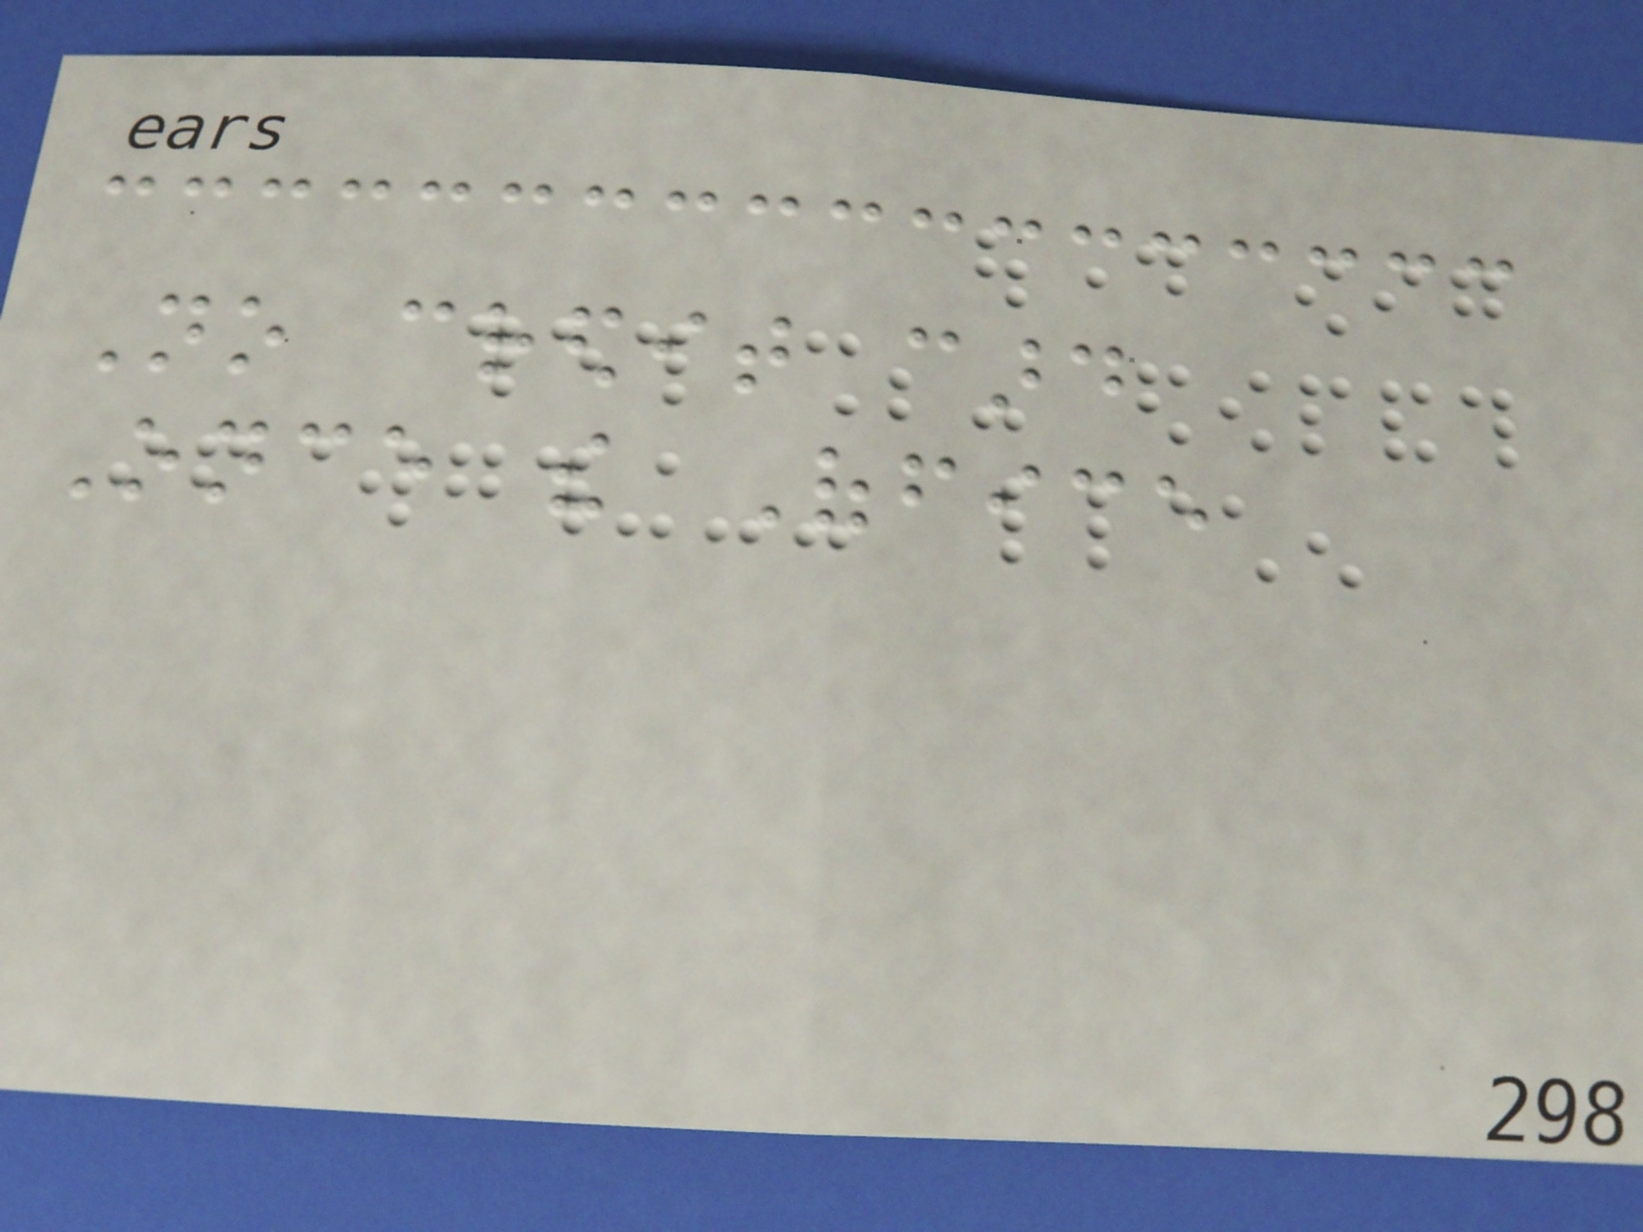No credit card
Once the Office
